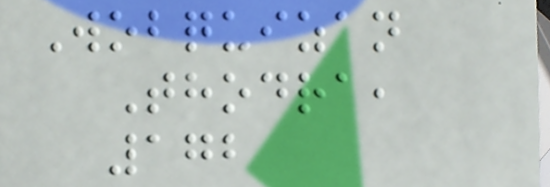Wobquizan
Thodra,
172
